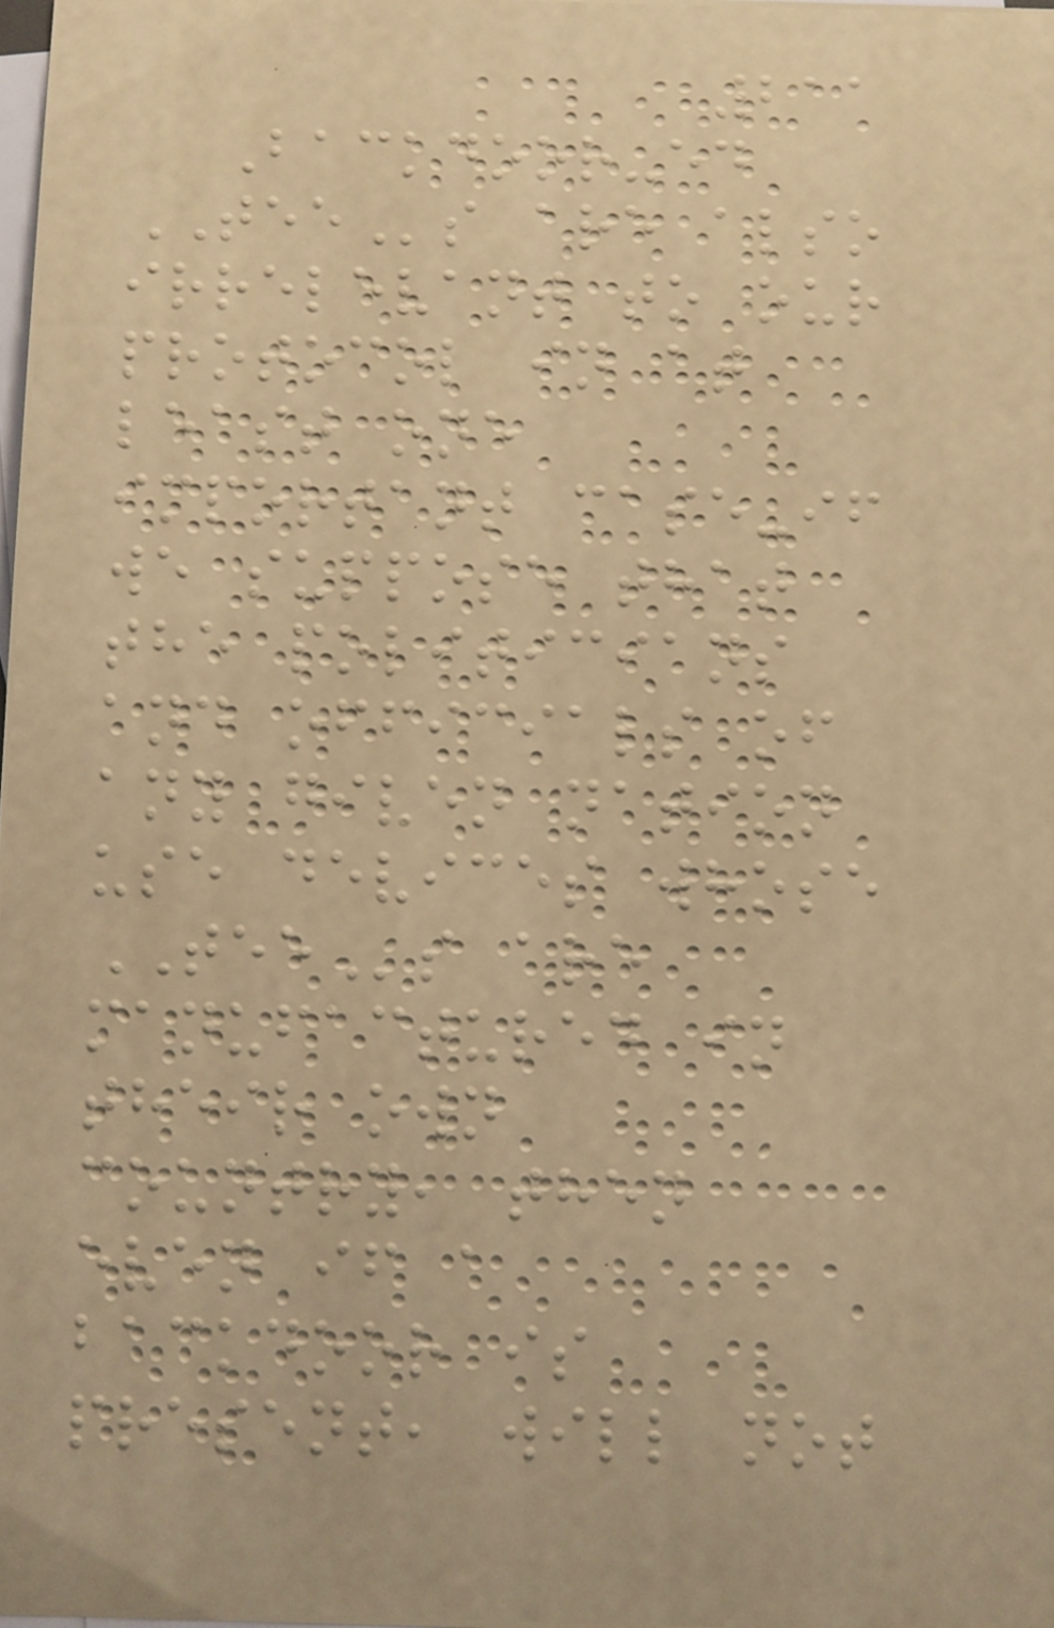211
Backdoor-ed
TEEs are also
irrelevant to our
protocol in at
least one
important case-if
we suppose that
the politicians
and officials of
any given nation
use devices whose
TEEs are
manufactured in
their own
country, then
even if a
backdoor is
present, will not
